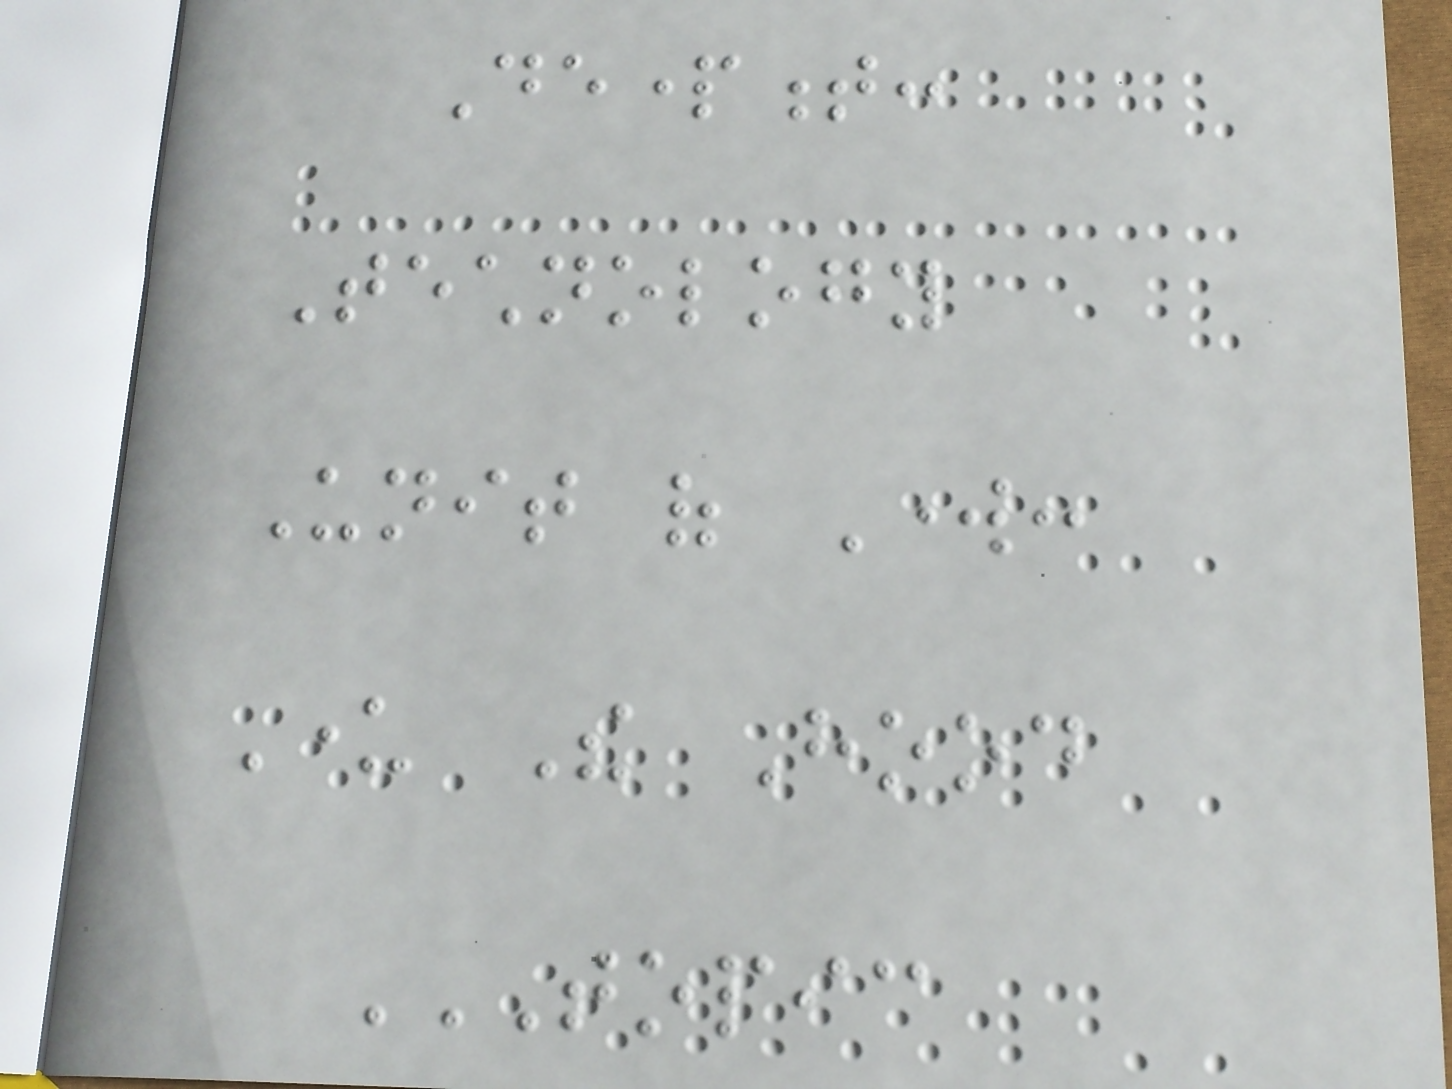Department:
Technology
Unit of Work:
Under The Hood
TOPIC
